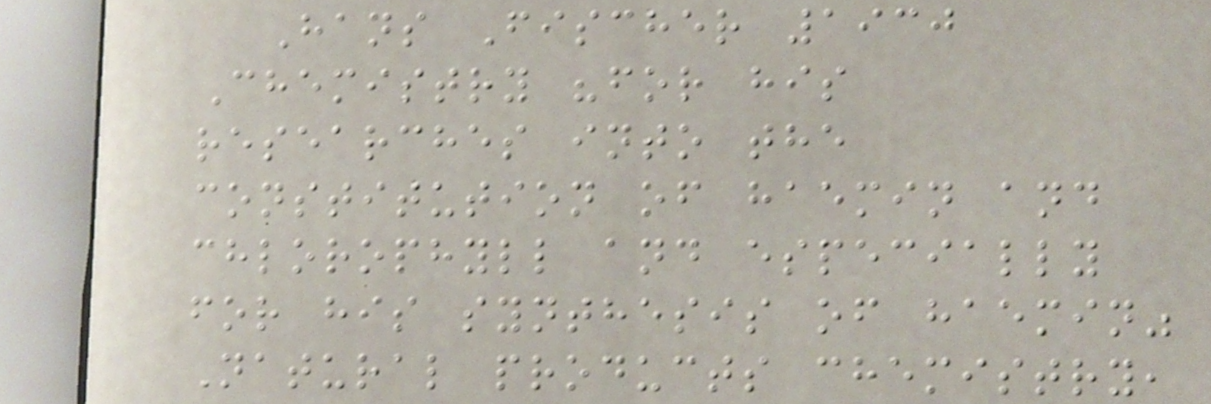Hans Fischer 1930
Chemistry "for his
researches into the
constitution of haemin and
chlorophyll and especially
for his synthesis of haemin"
Natural products chemistry,
